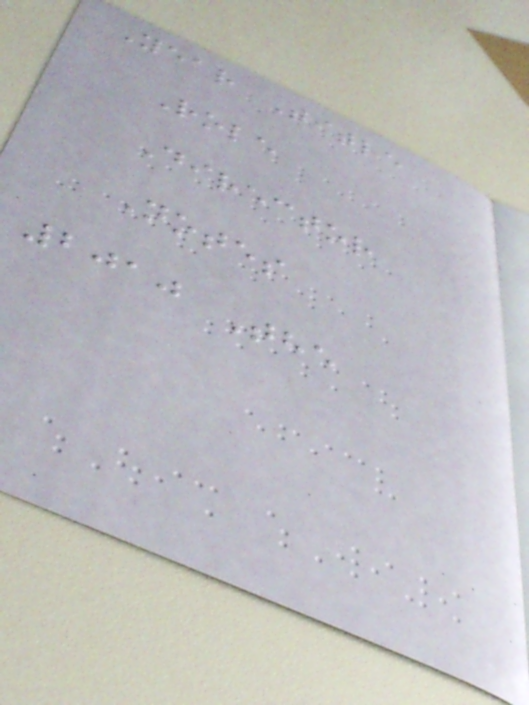Year Title
Role
Director
Notes
2010 The
